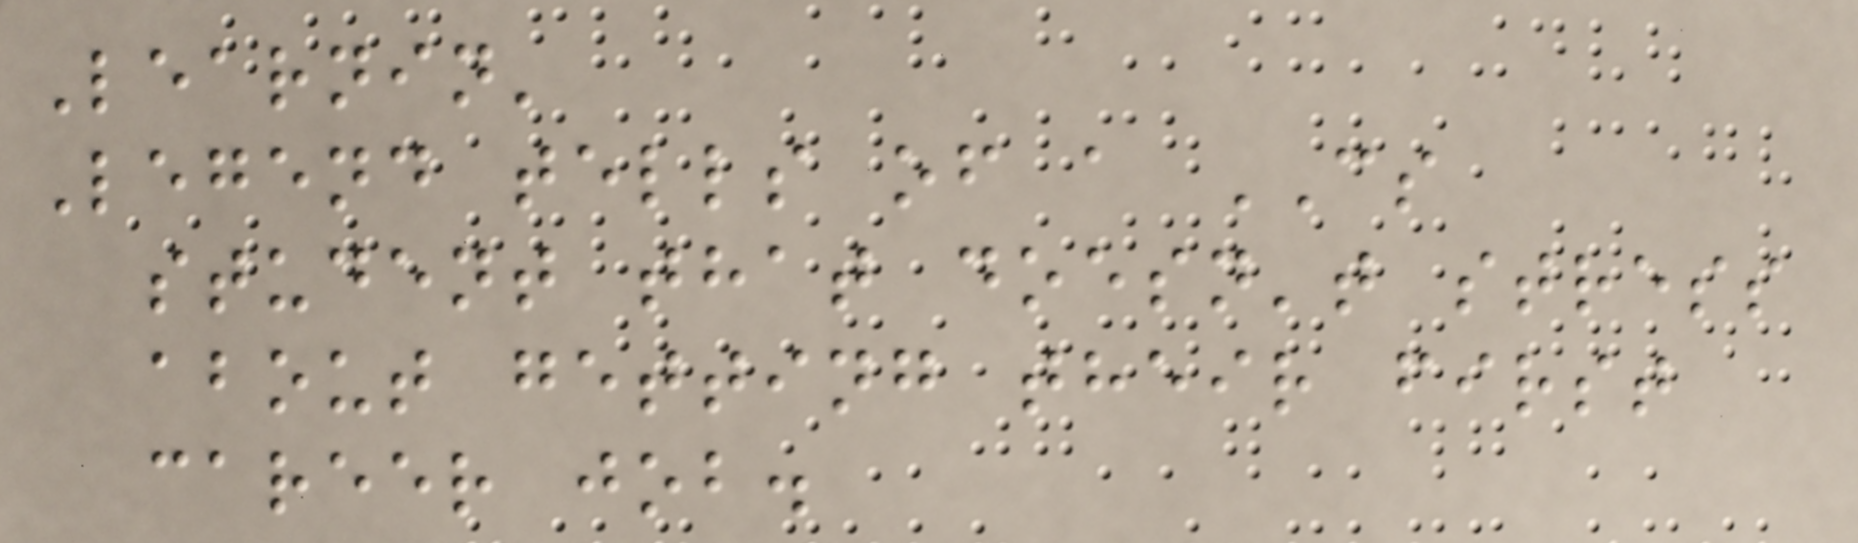Learnin'
Legend tells of a CS
student that doesn't stress
about getting their first
career job.
